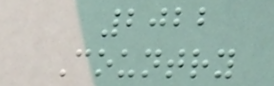2022
Country
